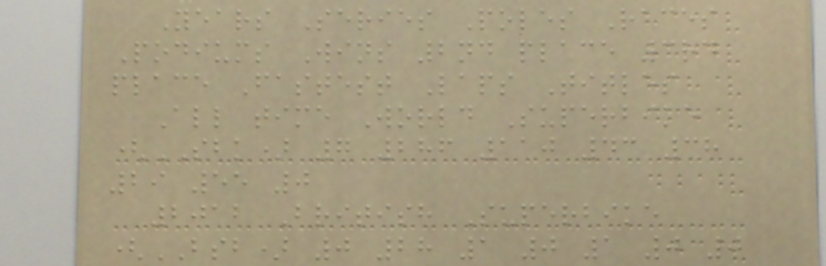Years Series Poles Races
Podiums Wins 2nd place 3rd
place Fastest Laps Titles
All time World Superbike
(SBK) 7 286 110 43 38
29 55 0
2012 British Superbike
(BSB) 0 28 1 0 1 0 0
